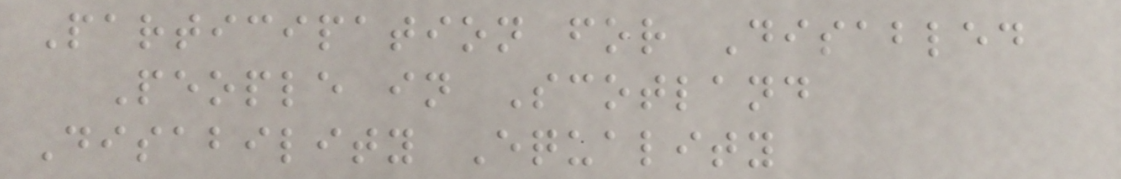Participation for Disabled
People in Scotland
Disability Equality
